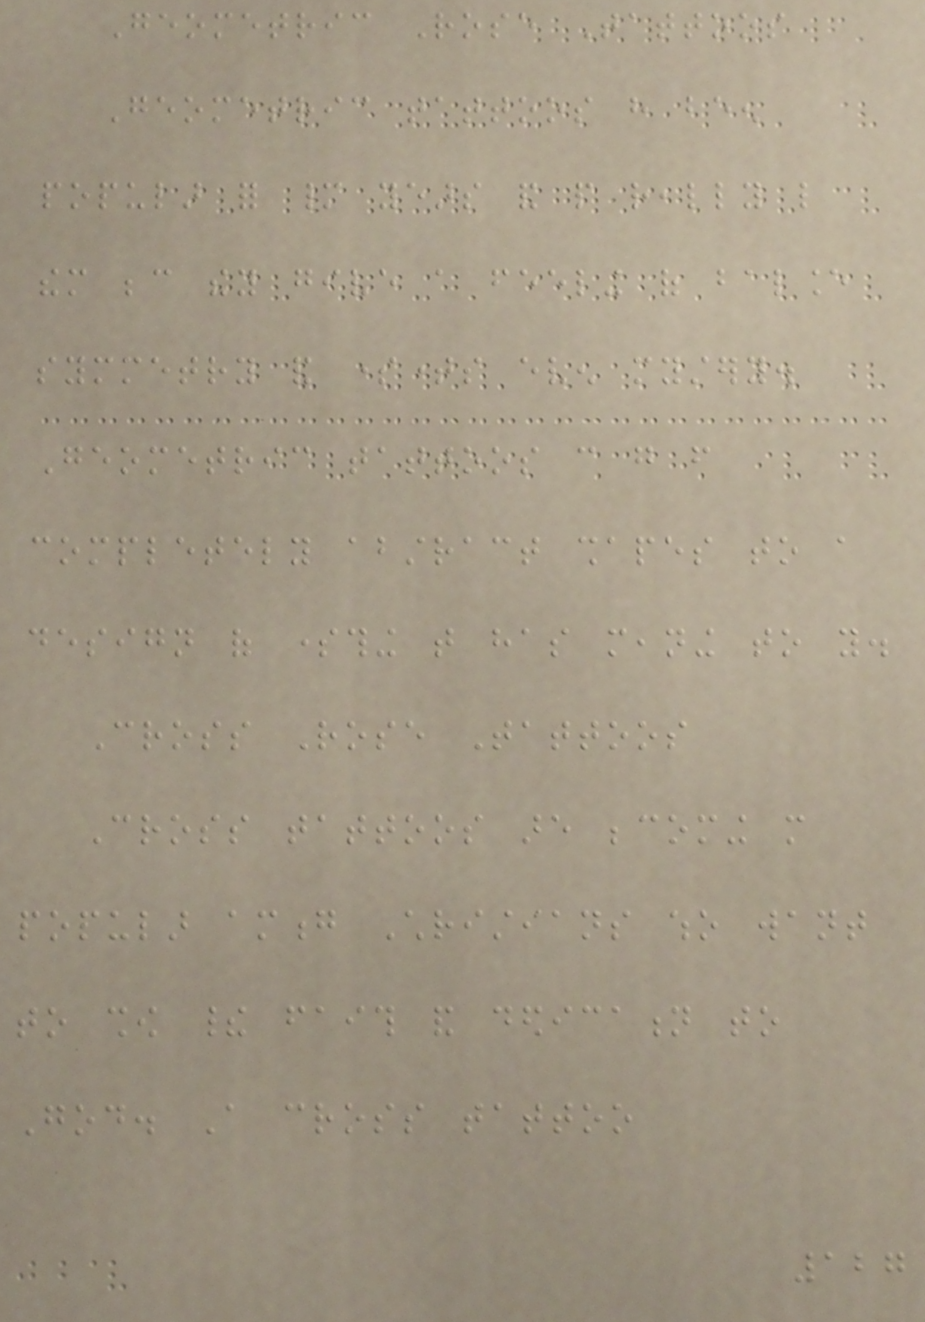Geometric Rose Tattoos
Geometric tattoos have been
popular for many years and people really like
them because they give a feeling of balance
symmetry and sometimes even mystery.
Geometric tattoos can go from
completely abstract shapes to a
design of something that has meaning to you.
Cross Rose Tattoos
Cross tattoos are becoming more
popular among Christians who want
to show their faith and dedication to
God. A cross tattoo
127
